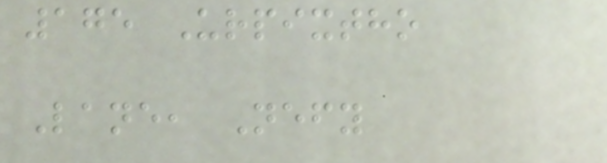175 Urpixtho
Lane, Nefy
